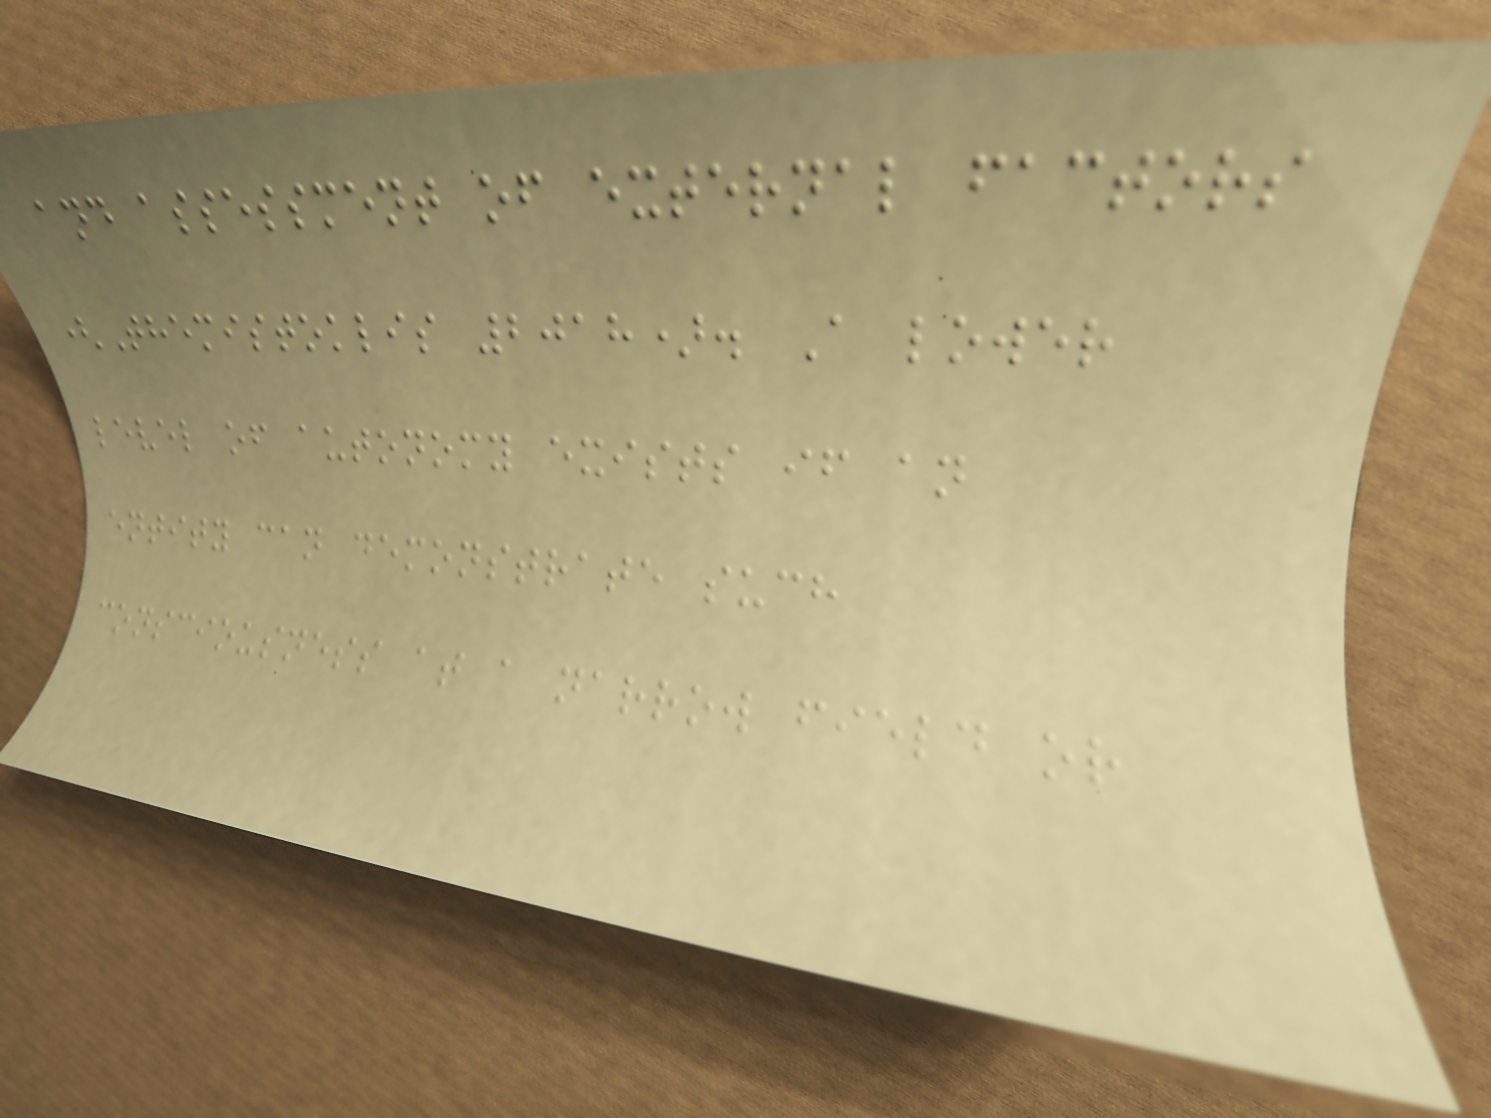and assessment of external factors
(Themistoklis 2018). A lower
level of autonomy exists if an
entity can demonstrate such
consciousness at a narrow field or
